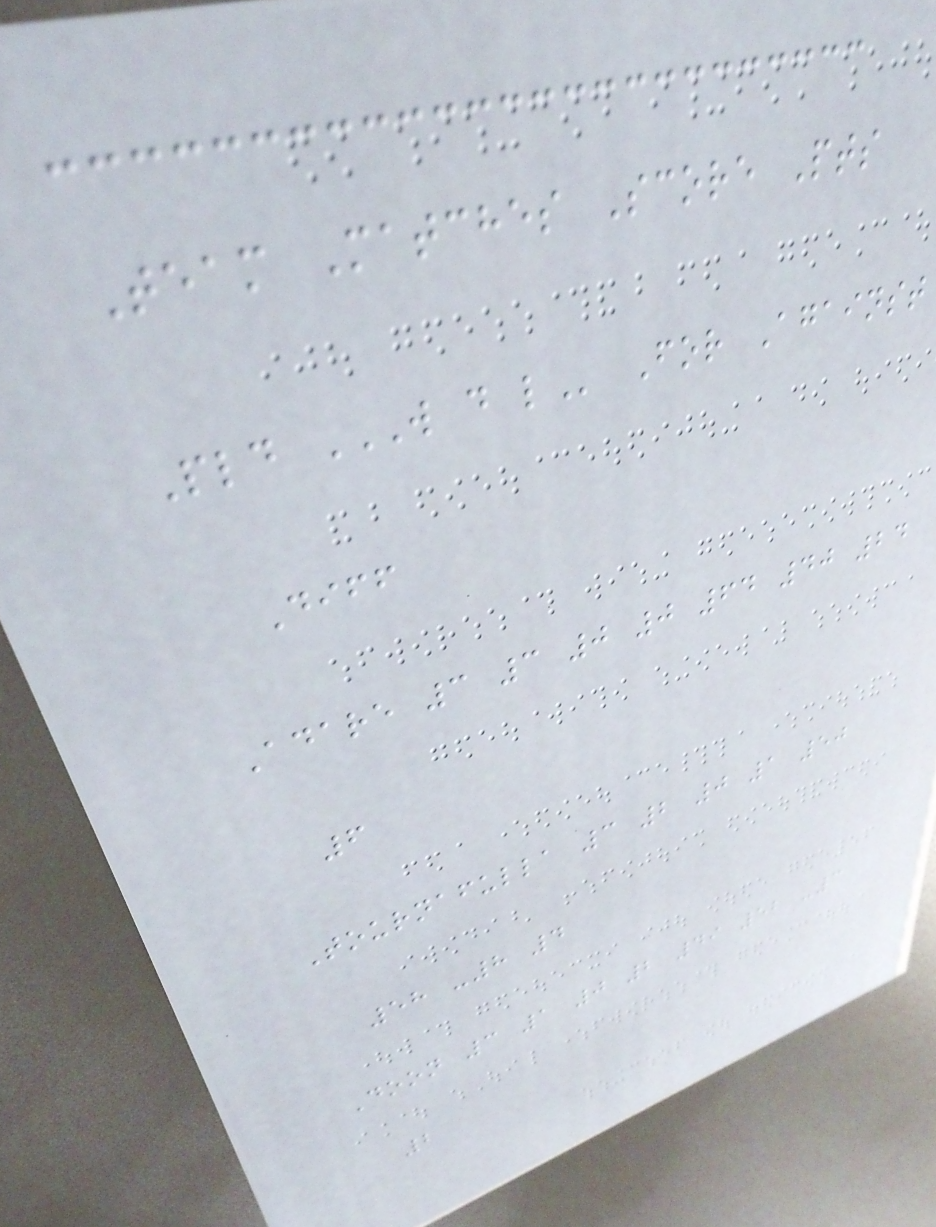Team Matches Score Pts
Pld W D L For Against
Diff
Adare 3 3 0 0 64 40 24
6
Tournafulla 3 2 0 1 50
58 -8 4
Doon 3 1 0 2 49 52 -3
2
